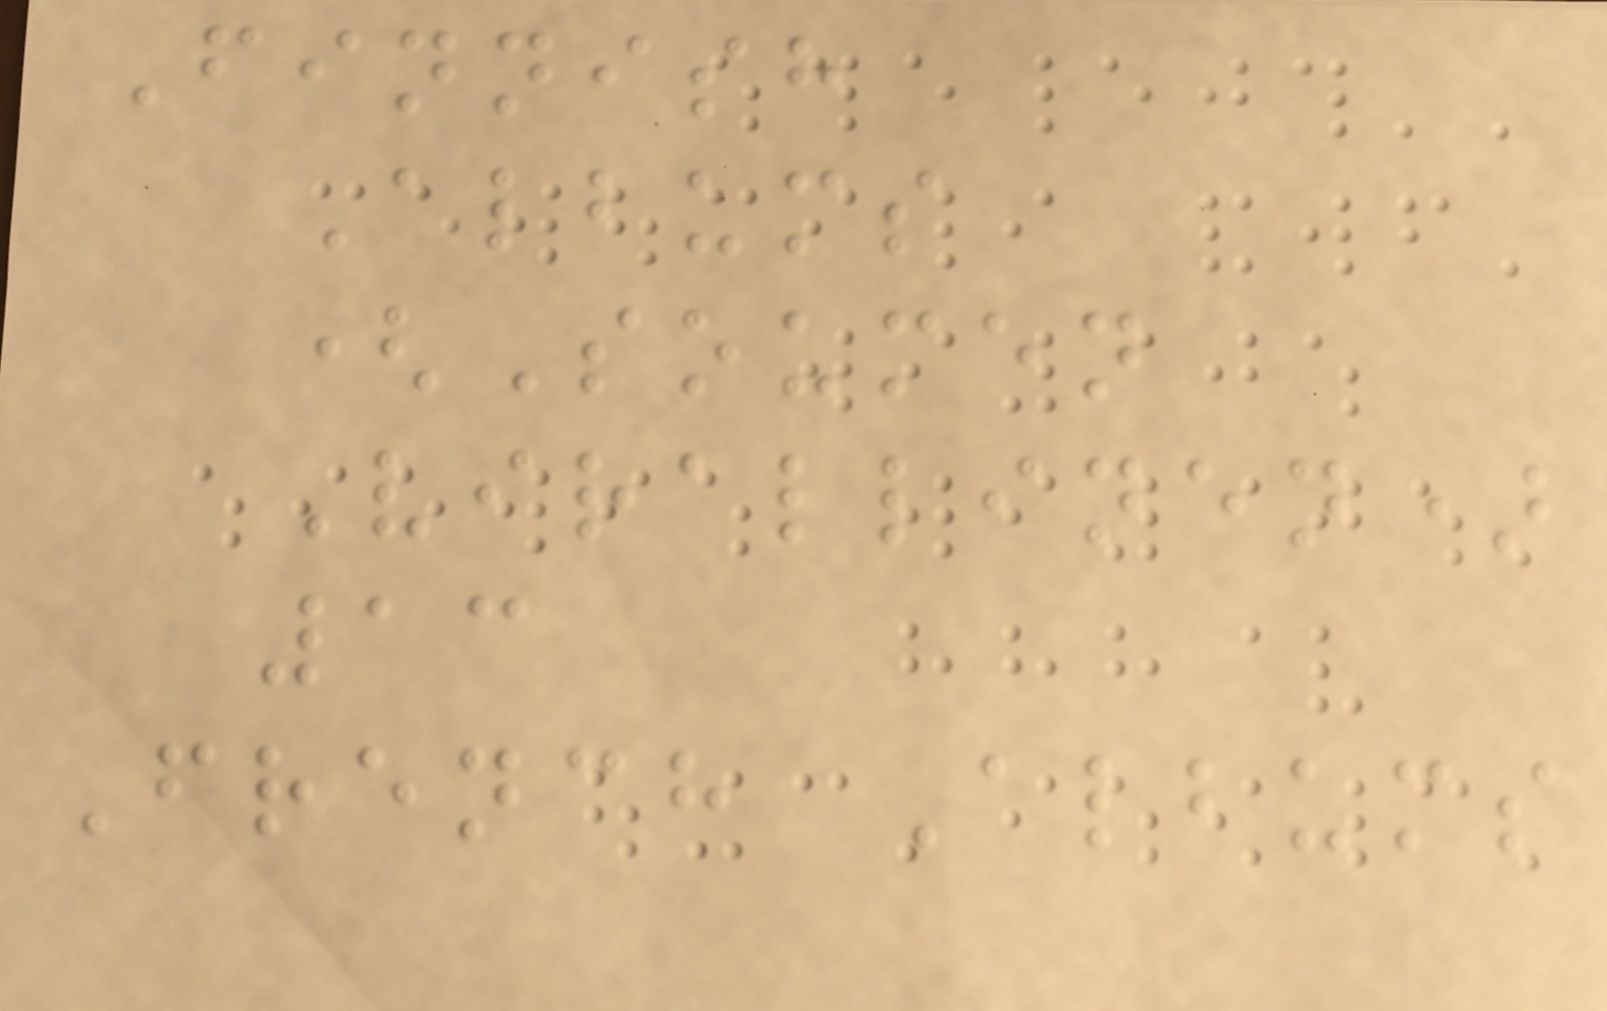Finnish
Albums
(Soumen
Virallinen)
13
French Albums
